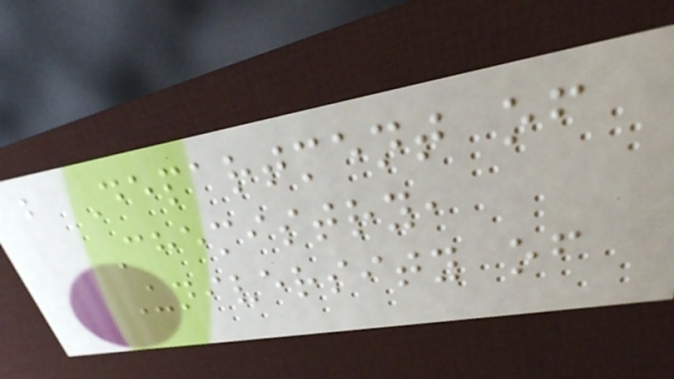b Department of
Chemistry,
University of
